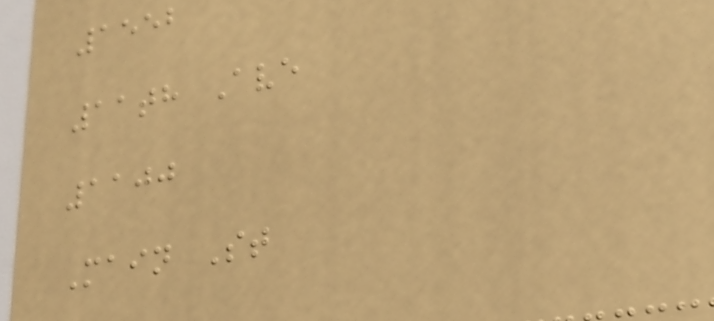1552
11th Ave
1100
Main St
